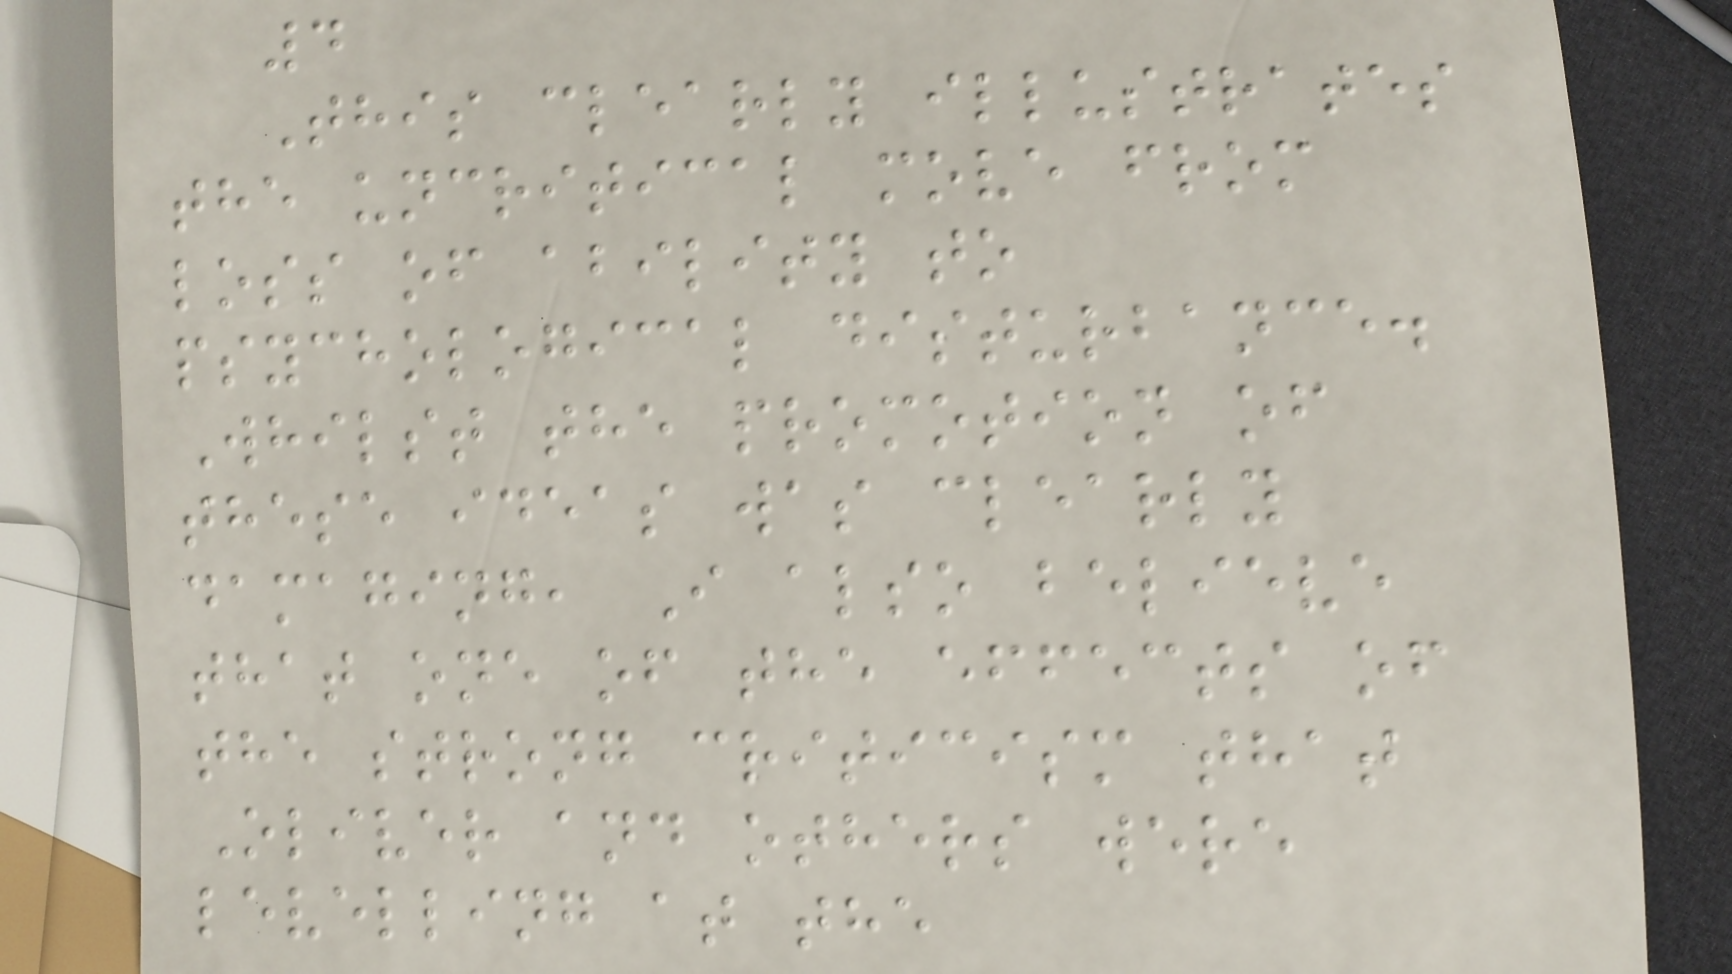4
This clearly illustrates
the uncritical move from
loss of ability to
psychological disturbance.
Whilst the promotion of
these ideas was clearly
damaging, I also believe
that one of the effects of
the strong criticism that
Oliver and others were
levelling at the
